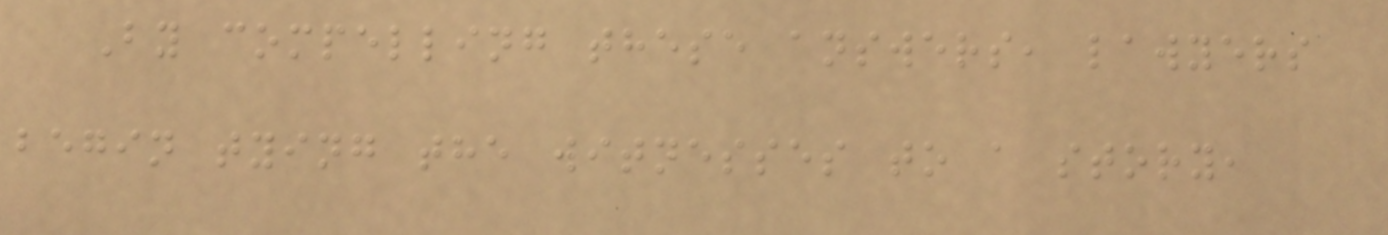By compelling these answers, lawyers
begin tying the witnesses to a story,
